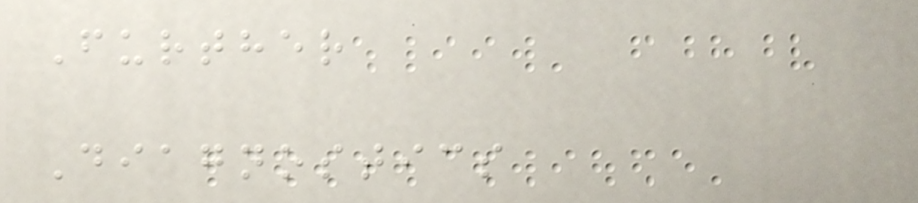Further
Diagnostics
